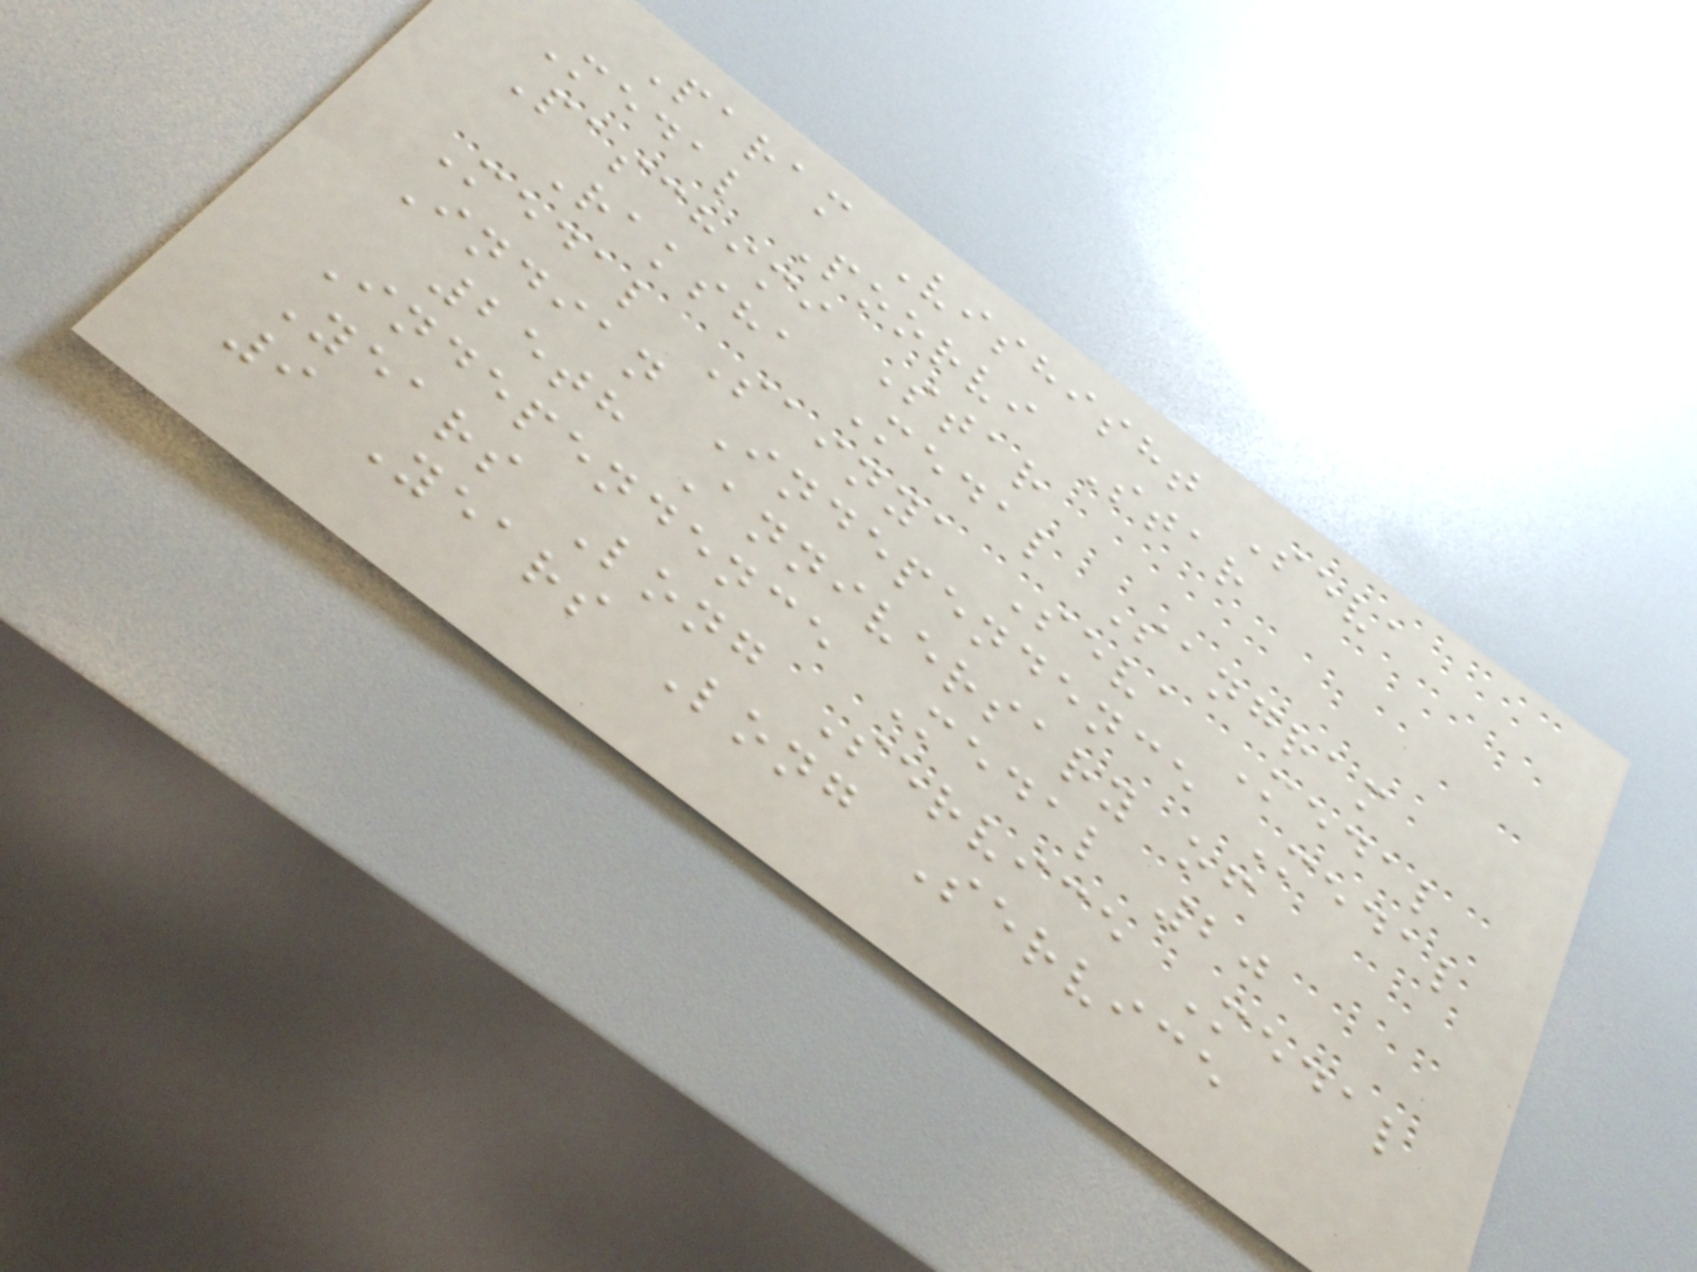Param Vishisht Seva
Medal Poorvi Star
Paschimi Star
Raksha Medal Sangram
Medal Sainya Seva Medal
Indian Independence Medal
25th Anniversary of
Independence Medal 20
Years Long Service Medal
9 Years Long Service
